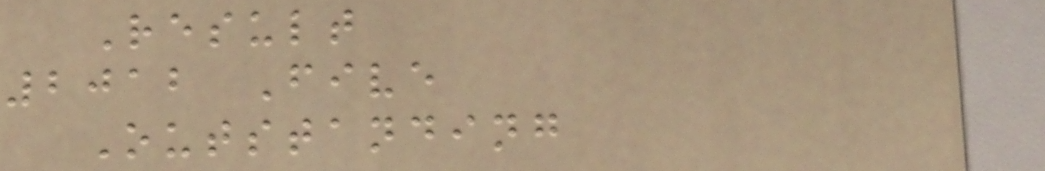Result
2012 Five
Outstanding
